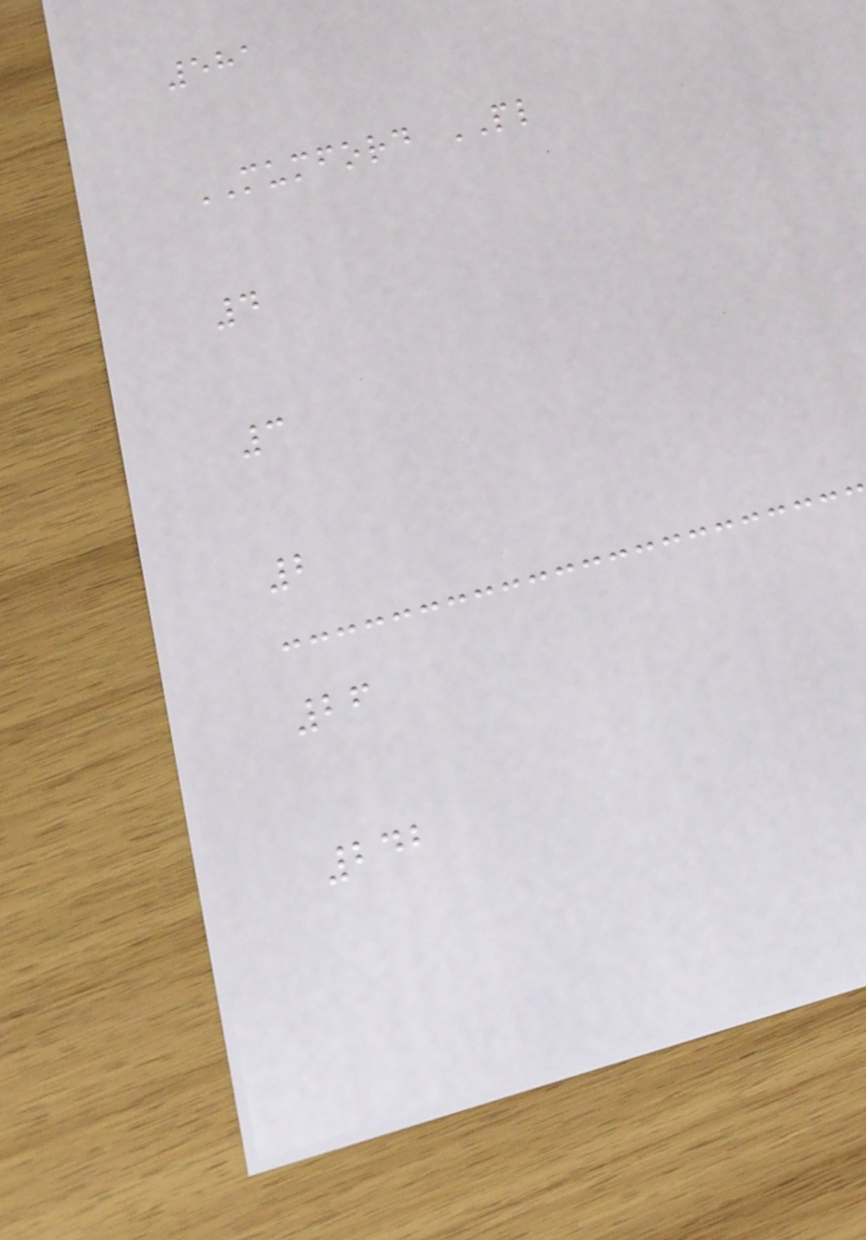581
MUMFORD PL
4
3
2
26
242
